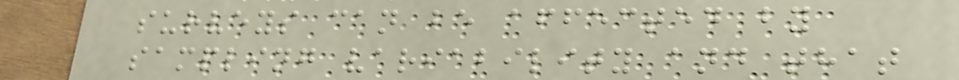surveys can be affected by
sampling variability and that
